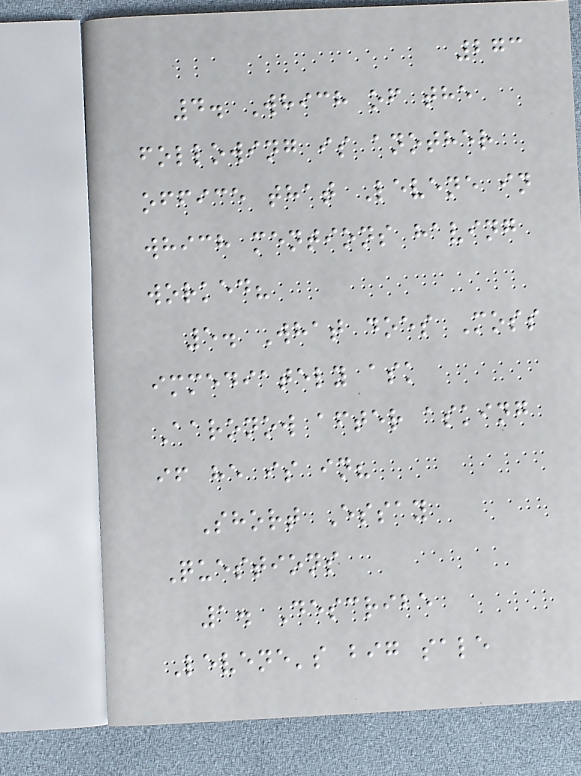273
4. Which of the
following is another
office that Levene in
which mentions having
worked?
5. What does Moss
immediately ask
Aaronow after asking
if he is in?
Short Essay
Questions
1. Describe
Levene's big sale
